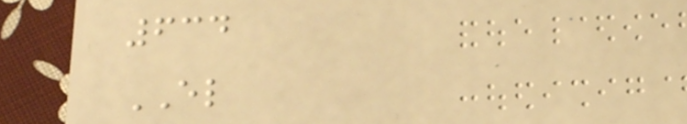634
EL
